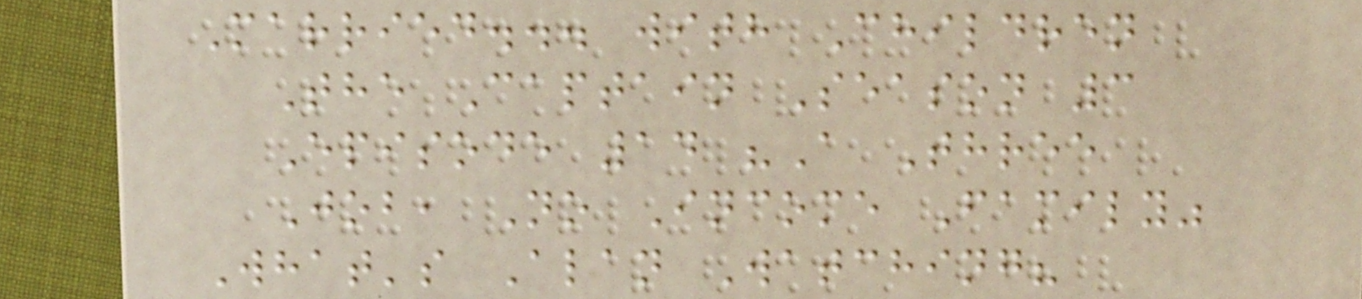Married... with Children
The Captain Season 3
Episode 14 "A Three
Job, No Income Family"
What's Alan Watching?
